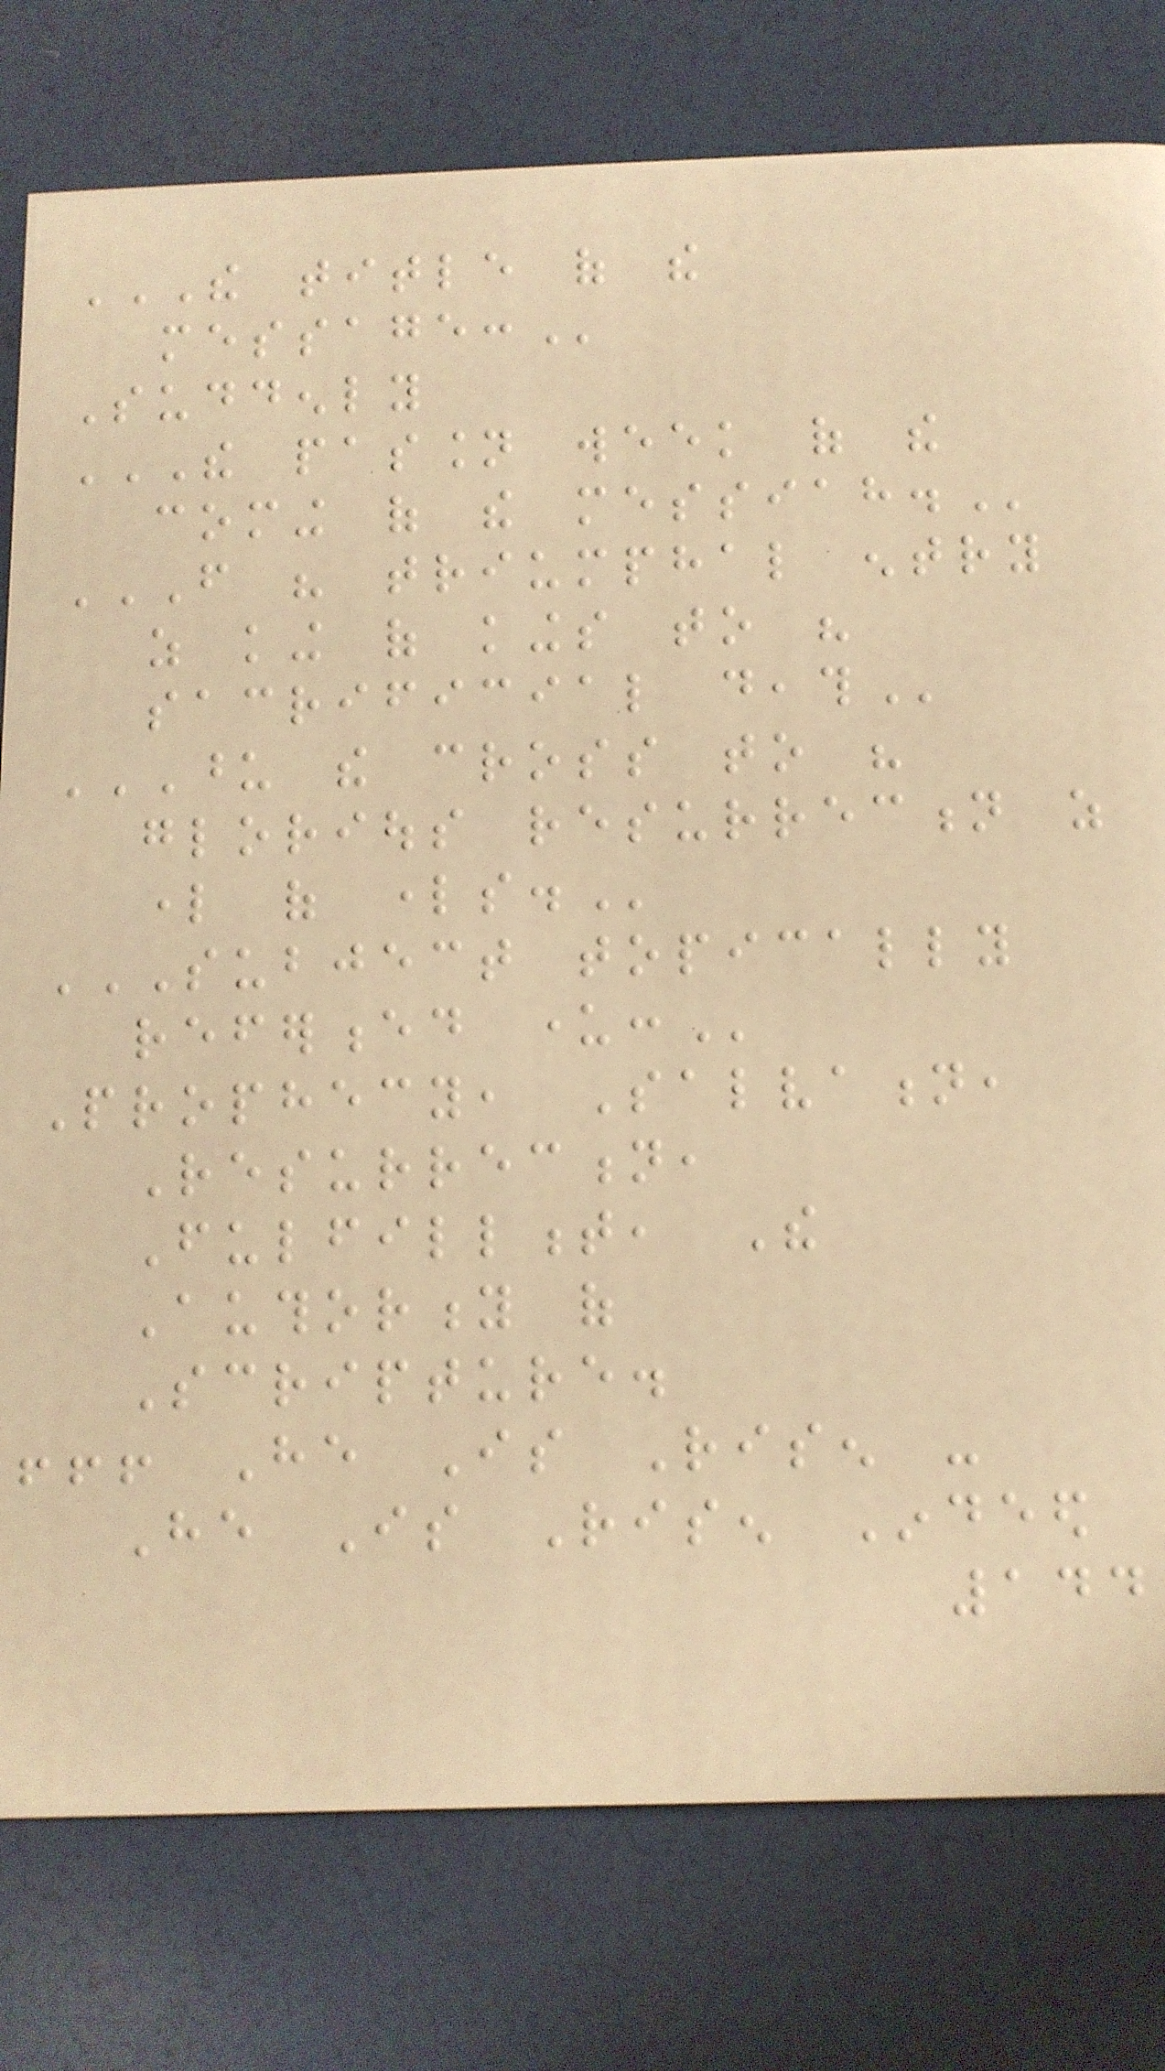THE TITLE OF THE
MESSAGE:
Suddenly
THE PASSION WEEK OF THE
COMING OF THE MESSIAH.
FROM HIS TRIUMPHAL ENTRY
AS KING OF KINGS TO HIS
SACRIFICIAL DEATH
UPON THE CROSS TO HIS
GLORIOUS RESURRECTION AS
LORD OF LORDS.
SUBJECT TOPICALLY
REFERENCED UNDER:
Prophecy, Salvation,
Resurrection,
Fulfillment, The
Authority of
Scripture.
!!! He Is Risen -
He Is Risen Indeed
144
